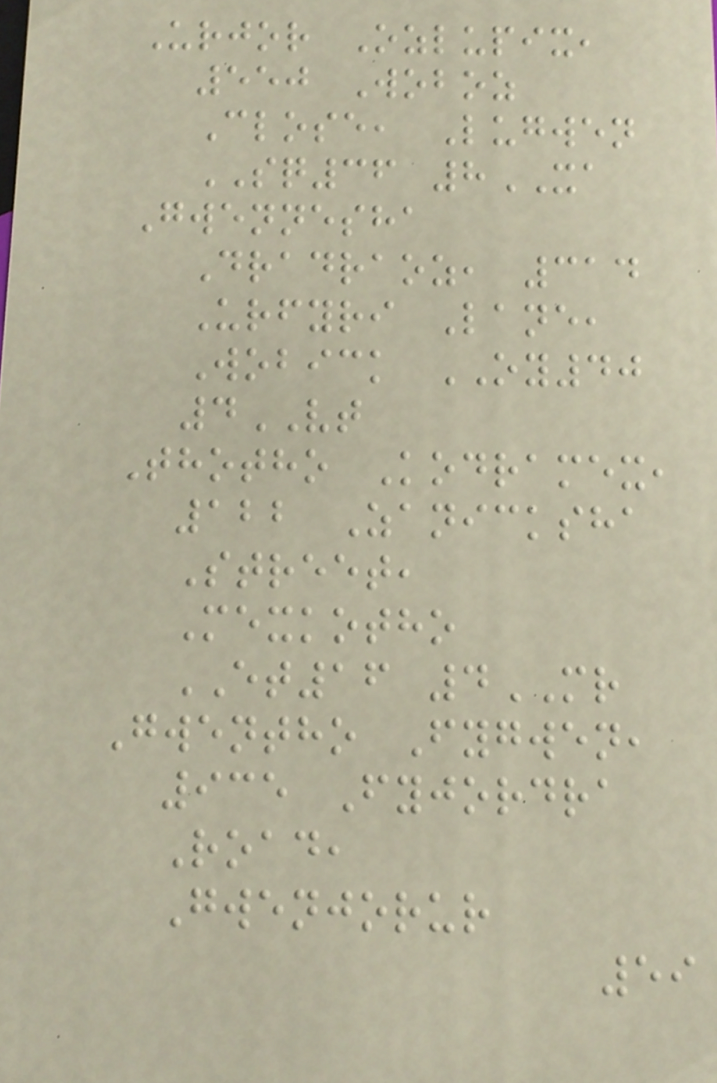Urjor Ozlupix,
550 Woboz
Close, Lugwen
SQ36 8XA
Gwennesha
Dradraoz, 314
Urfyri Lane,
Wobick OY40
4VT
Thotho Kodramex,
122 Zanicksha
Street,
Mexkotho
ET16 4MR
Gwentho Fygwen,
935 Fyjordra
Road,
Gwenjorur
59
